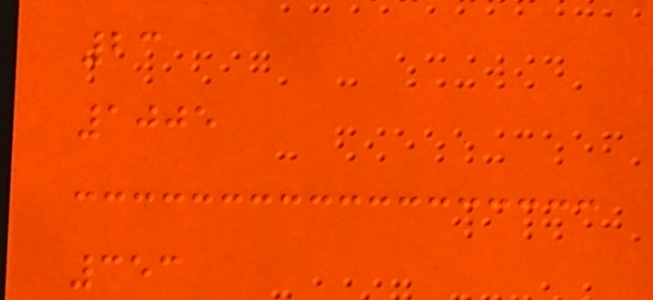23
1005
353
